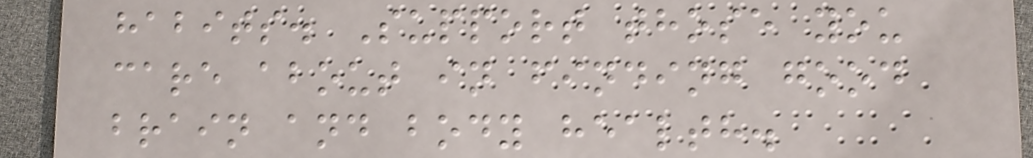habits. Support those you
care about in finding good
brain and body health.
